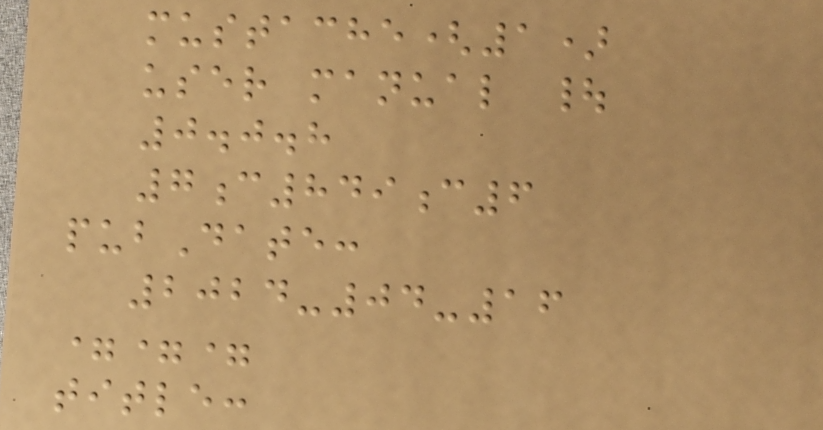mustache(1)
user manual |
0.0.8
7c849c6
pubDate:
2024-04-16
===
title:
